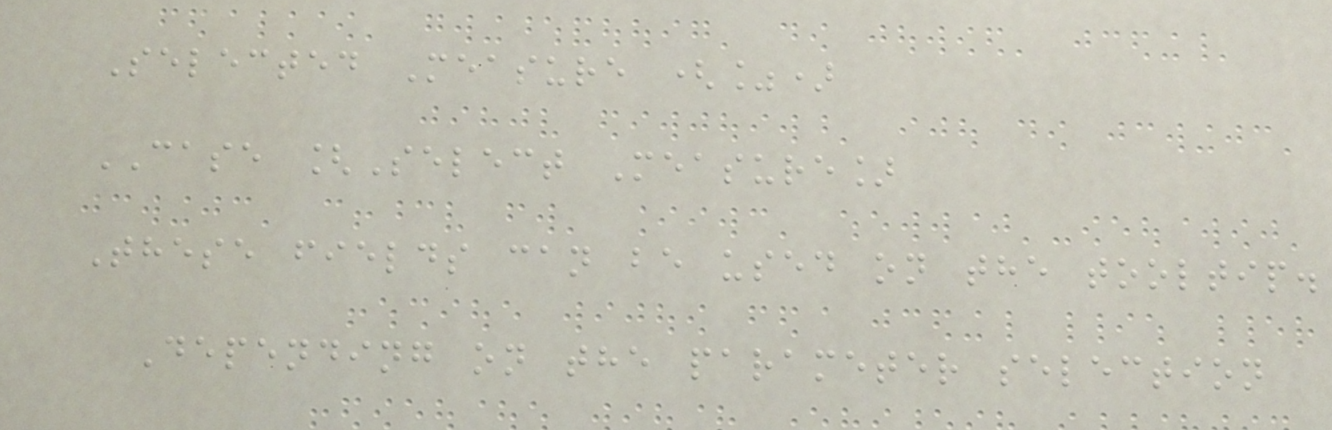Selected Measure (%)
CASE [Select Measure]
These fields can be used on the tooltip.
Depending on the parameter selection
